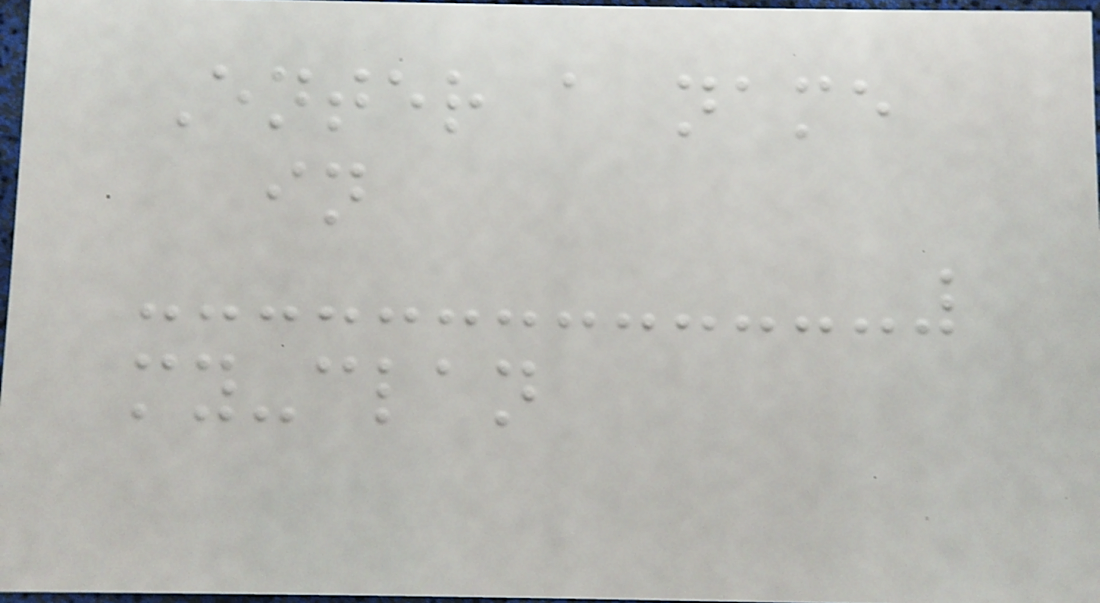Enter a name
in
my-clan
